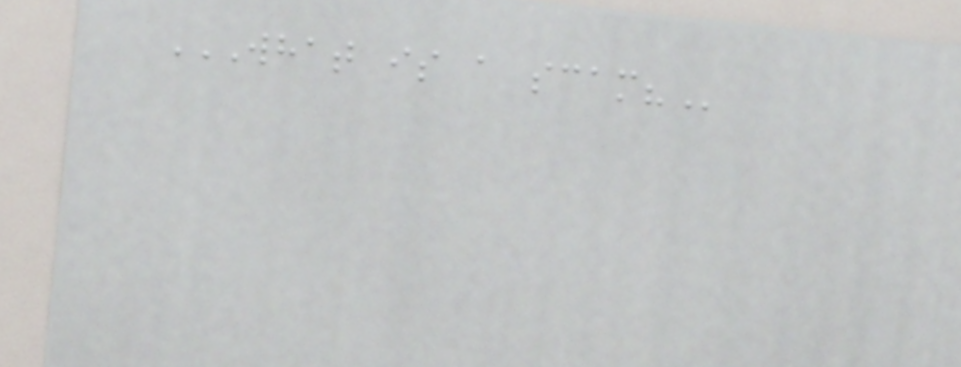WHAT IS A SCAM?
